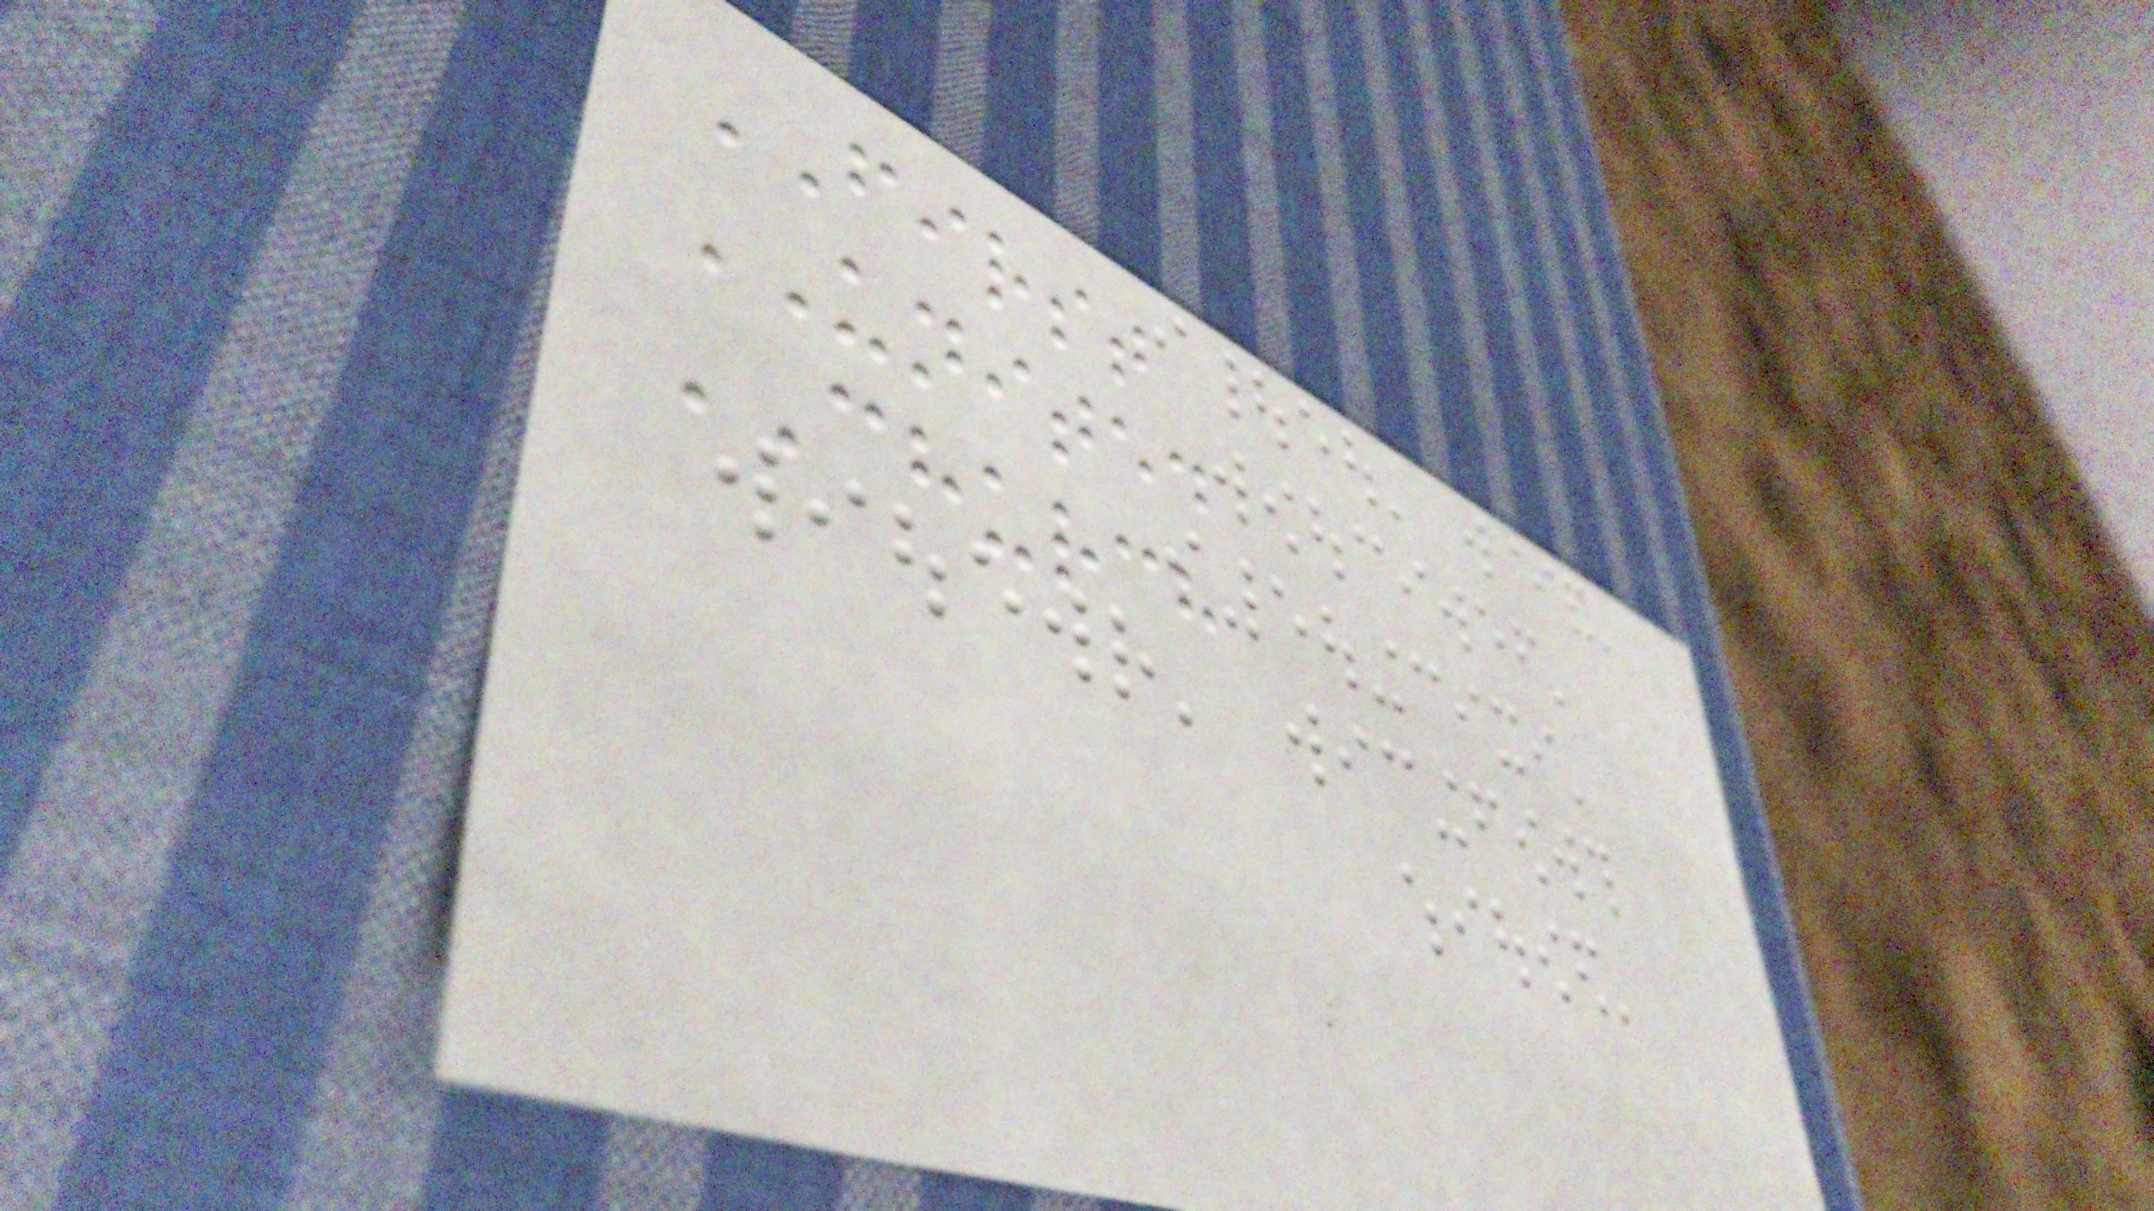FIRST
UNITED
CHURCH
